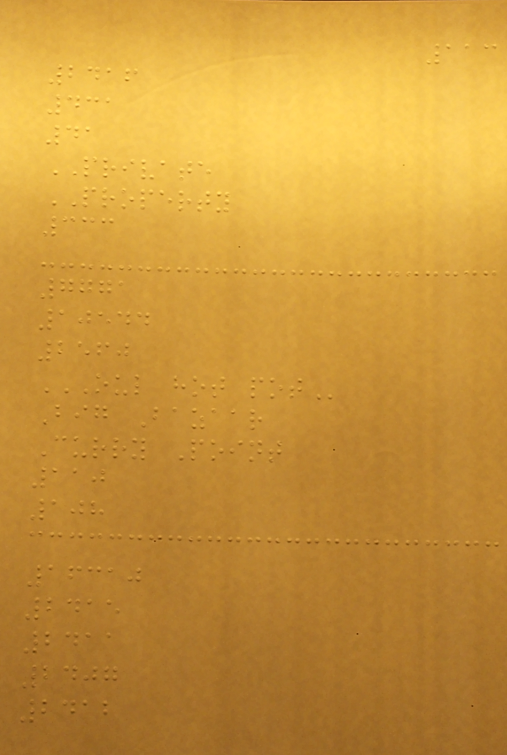113
2416
431
41
PRIVATE
PROPERTY
333
7771
10544
2560
OUL HOT POT
Big Bazaar
Curry Point
110
108
16310
2415
2411
2407
2412
